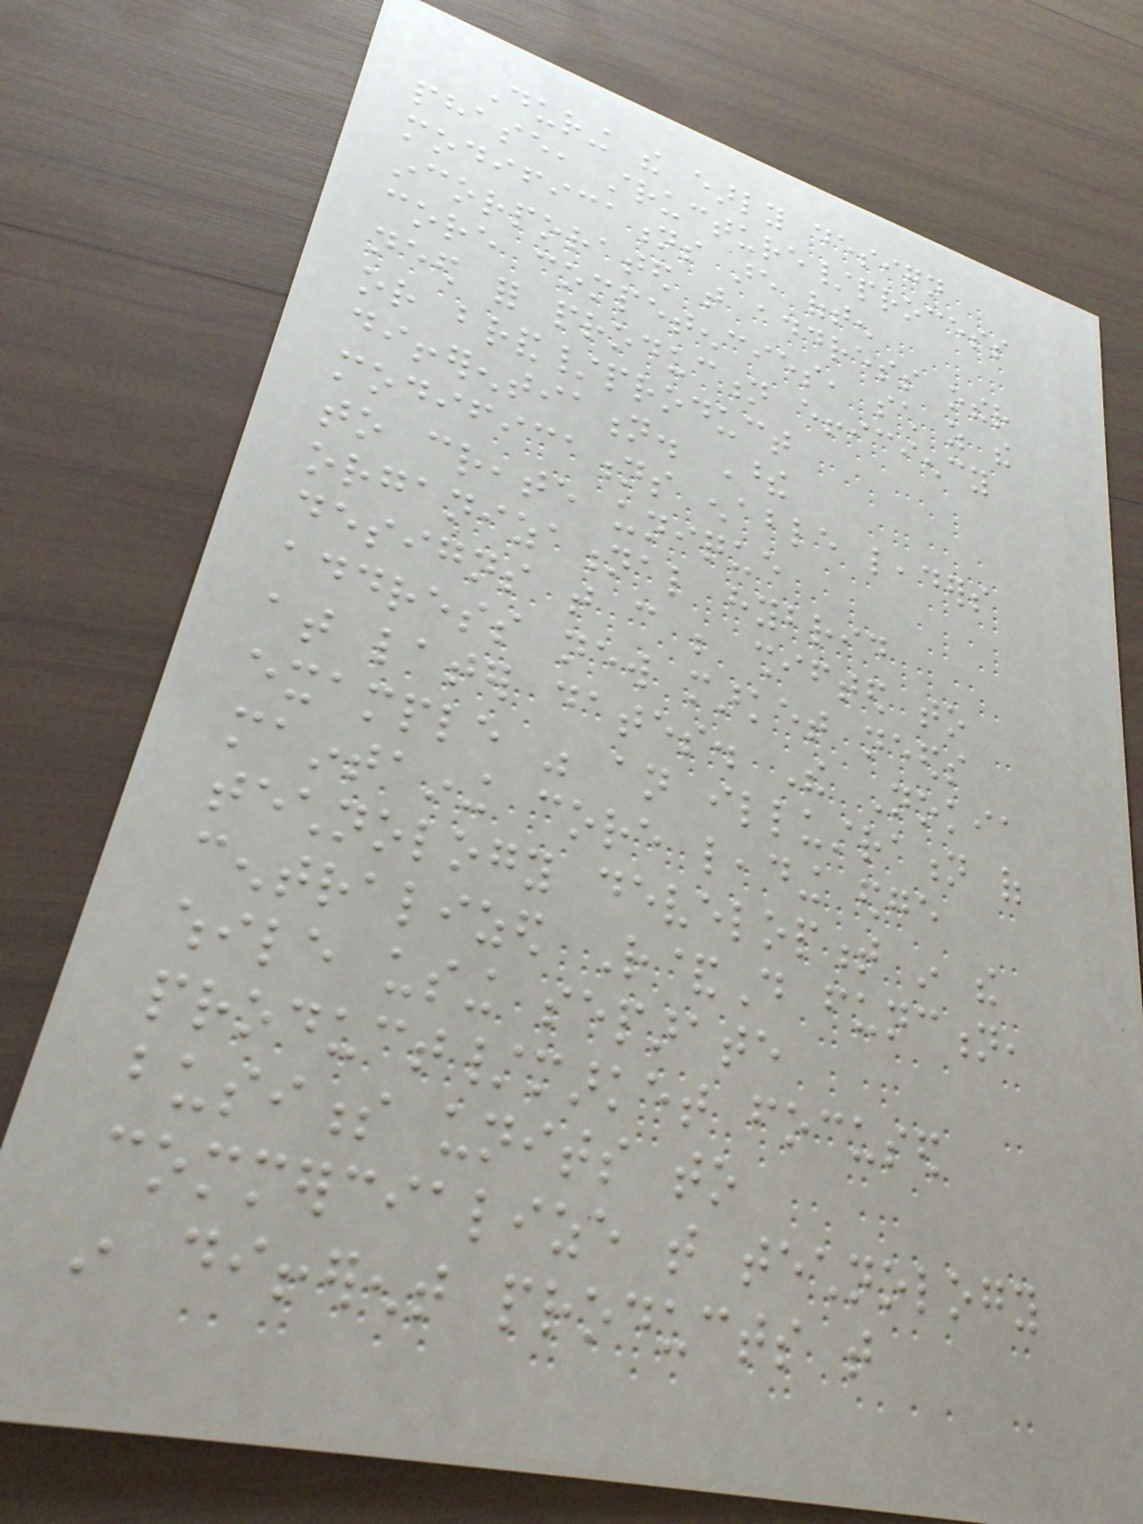During the early design
phase, structure/process
modifications are often
incorporated that address other
core competencies, such as the
need for production efficiency
or brand/product
differentiation. These
modifications enable leaders
to create unique
organizational hybrid
designs that can be shifted to
address new market needs
at later dates. The Nokia
example was an illustration of
maintaining core leading edge
technology development in the
centralized R&D function,
while using separate
product/market focused
business units to
commercialize that technology
in different products that
